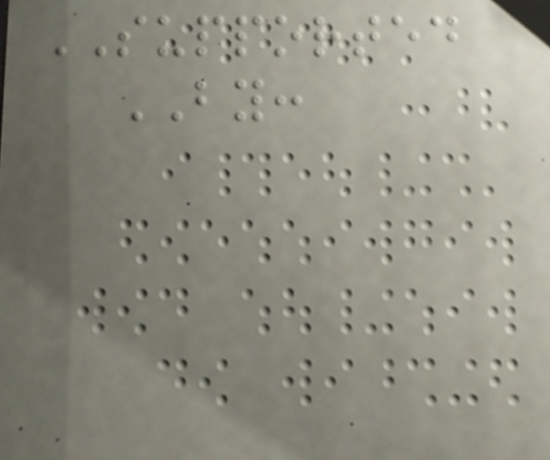SUPPORTED
BY:
